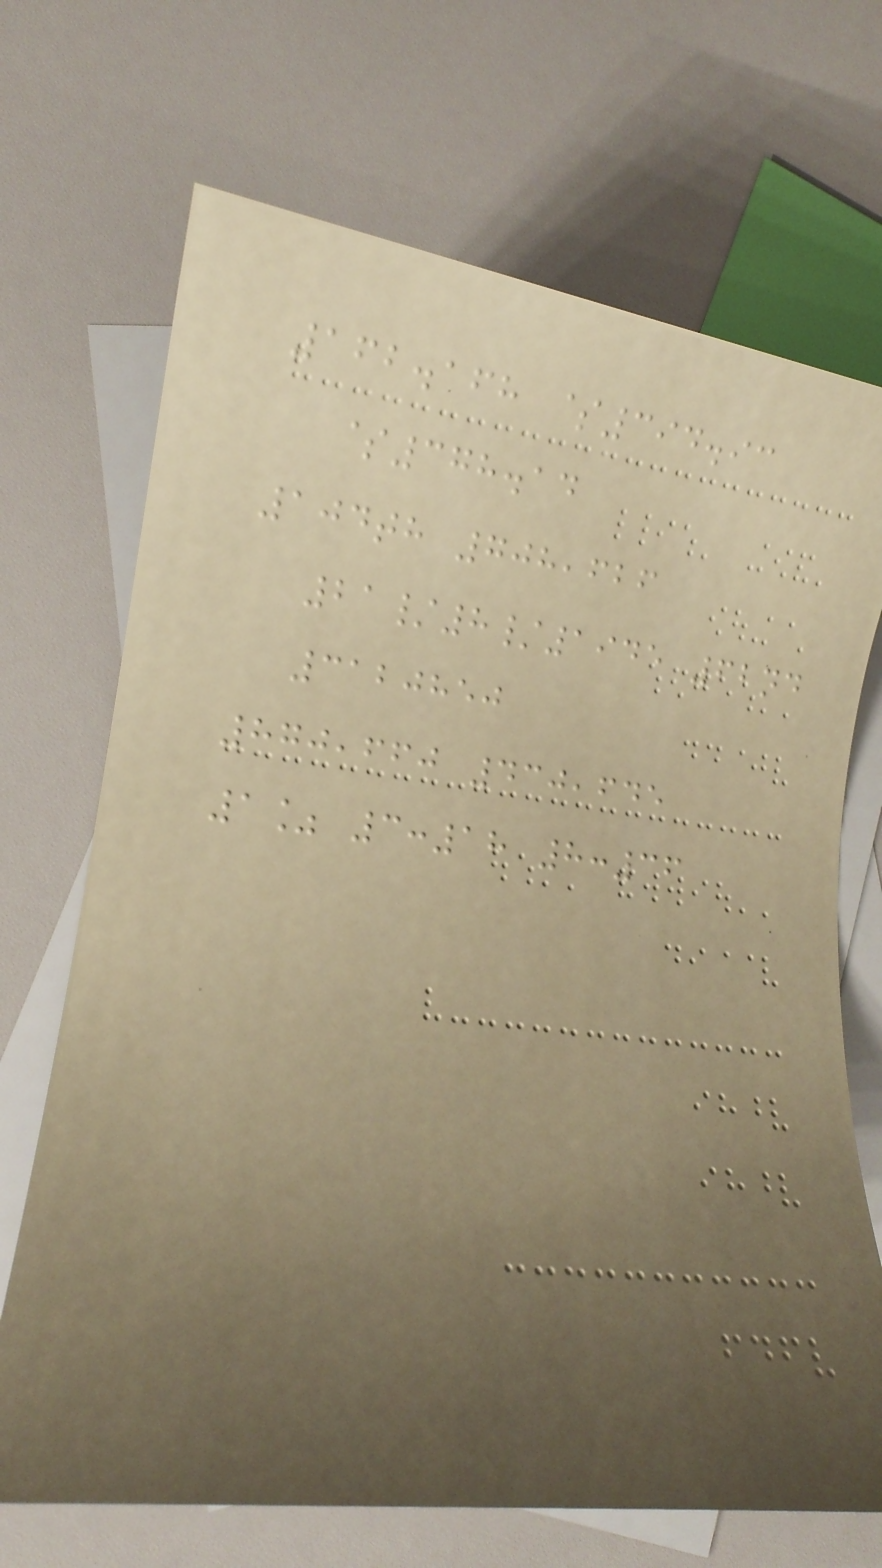162.168 $394.93
$378.14
104th 708,626
21/8/1945 62nd
3120850
870,660 430,645
1% 3:18 8:36
